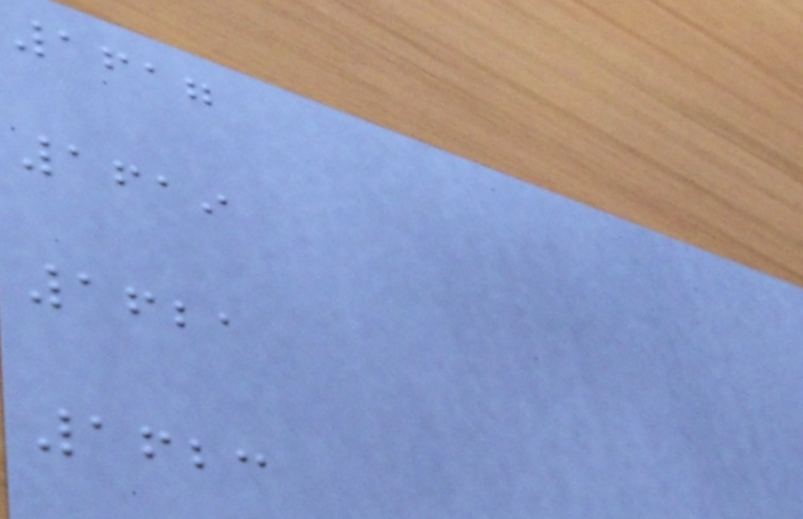1617
1619
1621
1623
